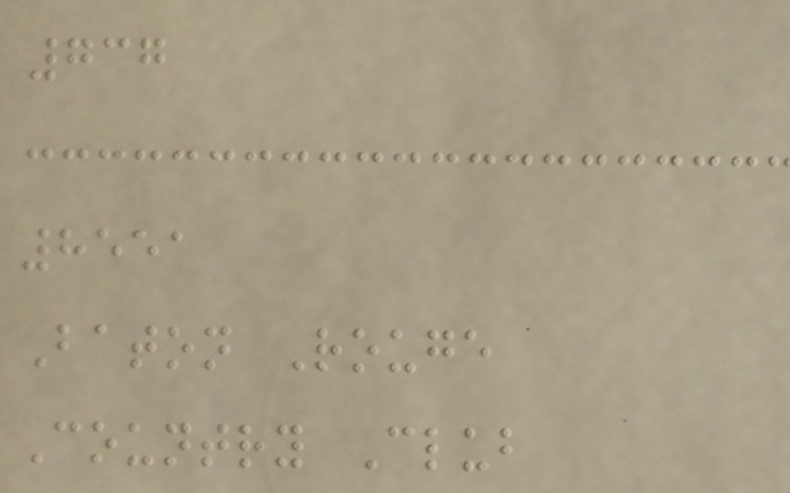737
8551
Baton Rouge
Country Club
